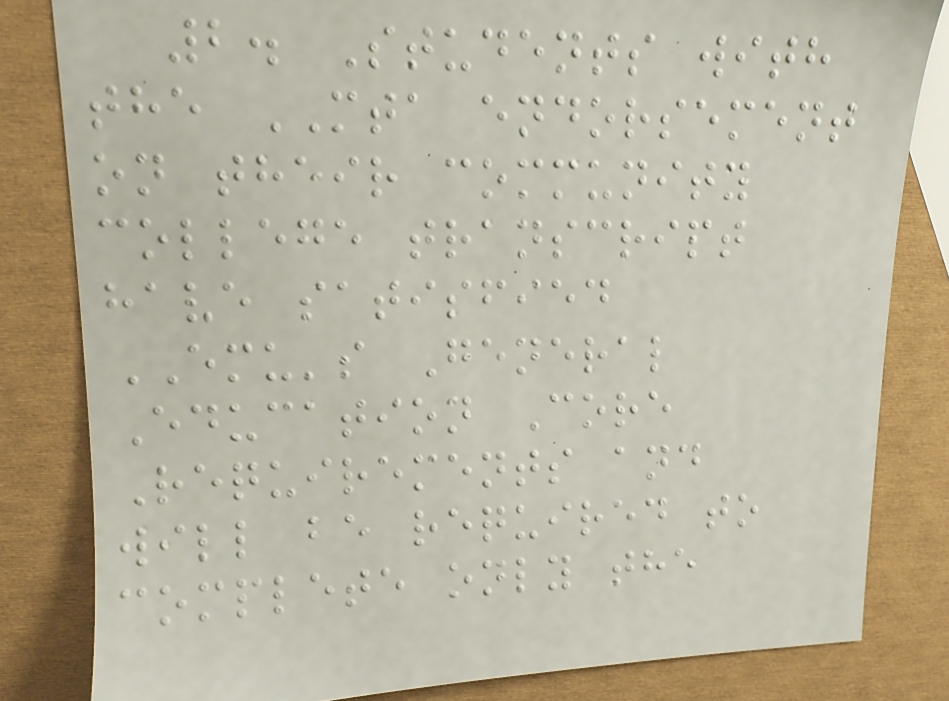2. Students with
the MTA endorsement
on their community
college transcript
have satisfied
EMU's General
Education Core
Requirements and
will be required to
complete only the
